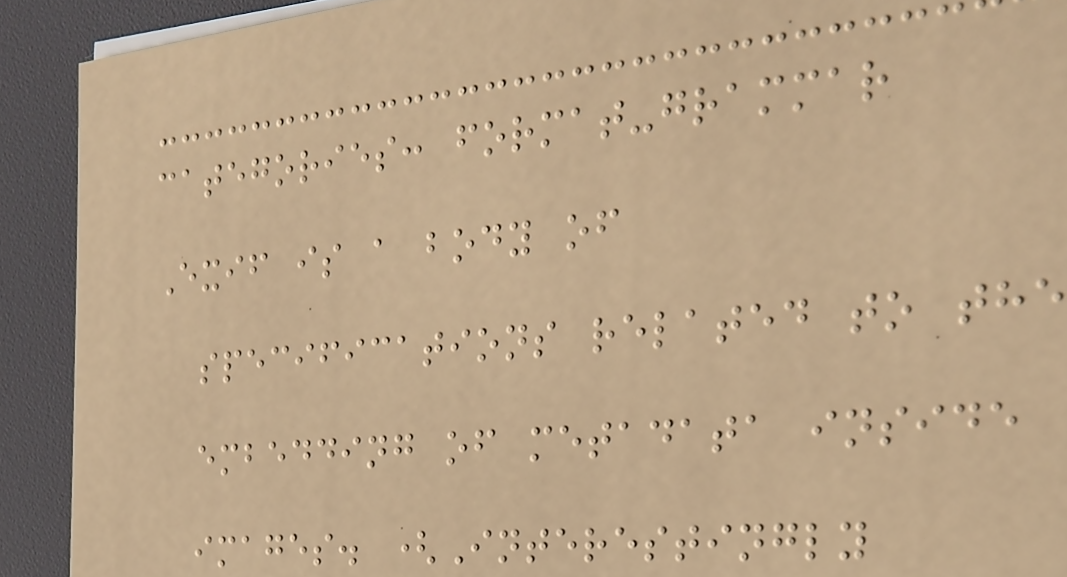categories: format-grammar
Exif is a body of
specifications related to the
embedding of metadata inside
images. (Interestingly
